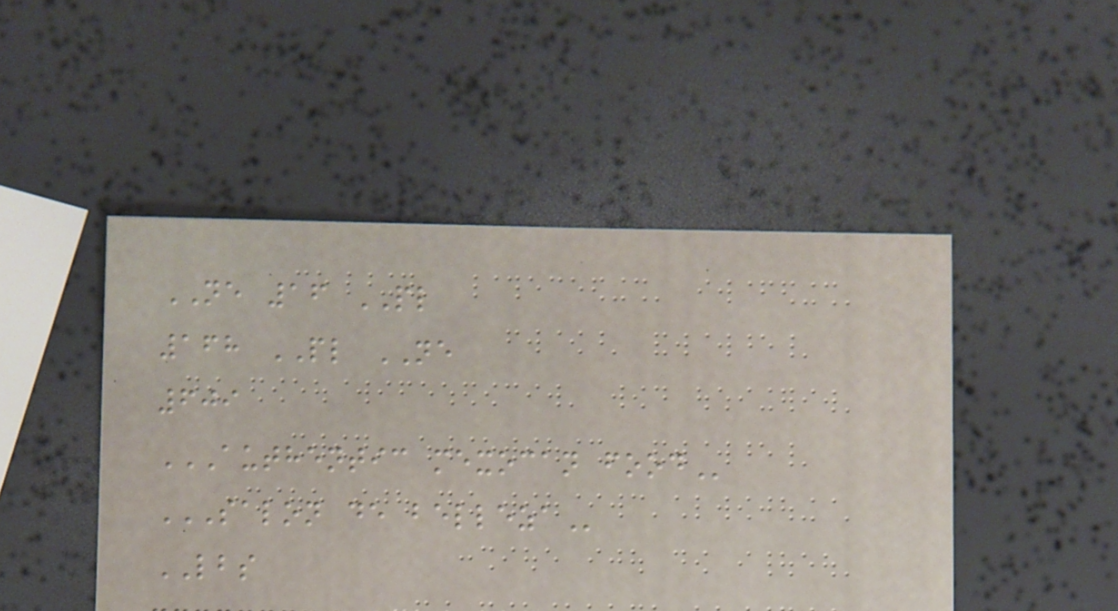NE 16 PL
168 PL NE
609
AUTHENTIC MEXOCAN FOOD
SALON DE BELLEZA
LBS
